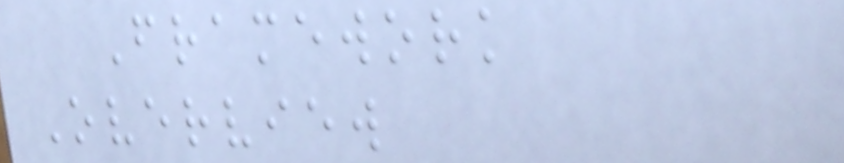Framework
Overview
